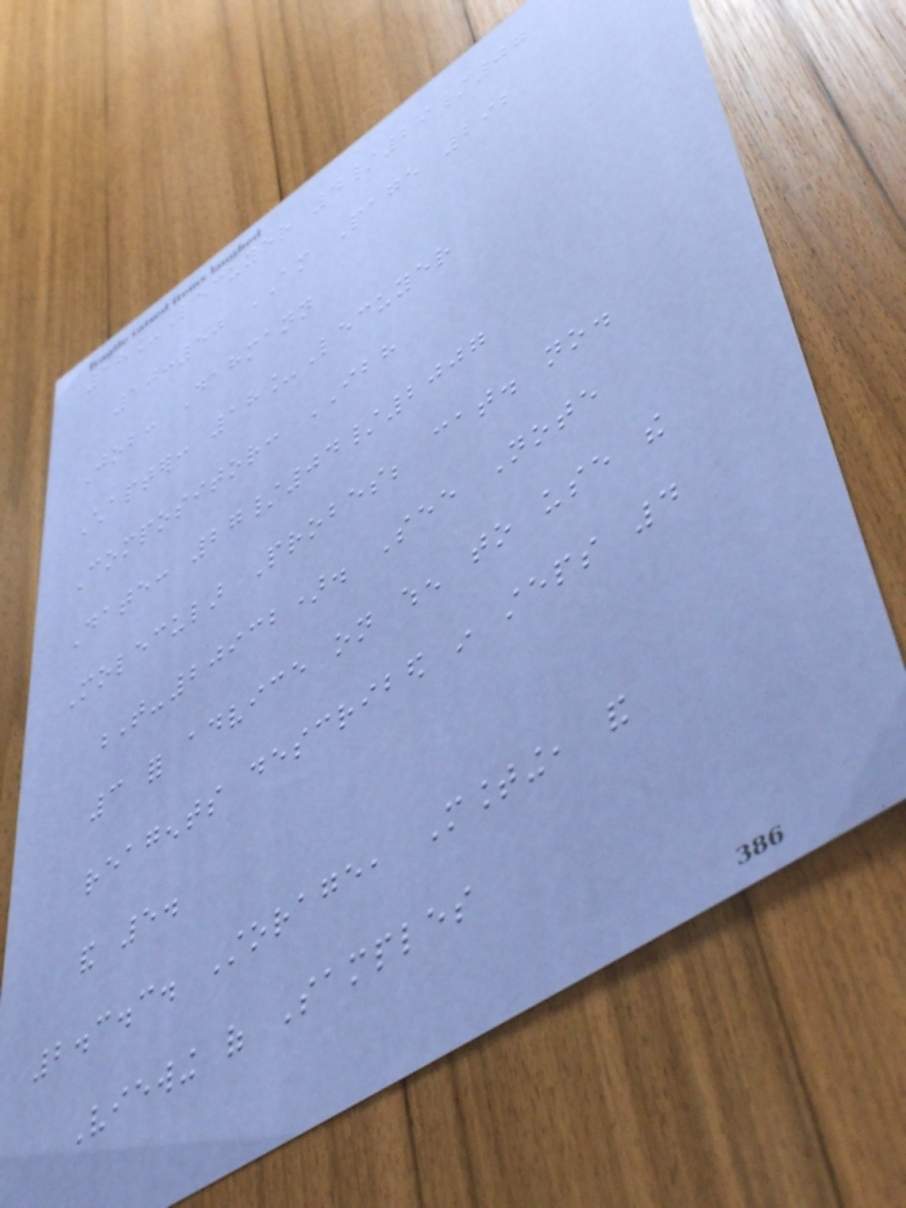18_Lecuyer 4/29/07
10:50 AM Page 292
Job: Dahmann
Chapter: 18_Lecuyer
Compositor: IBH
Date: 27/04/2007
Molecular Probes; cat. no.
T-20932). See Note
3 for advice on when to use the
reagents described in steps 4
and 5.
2.3.3. Storage, Mounting, and
Viewing of Samples
